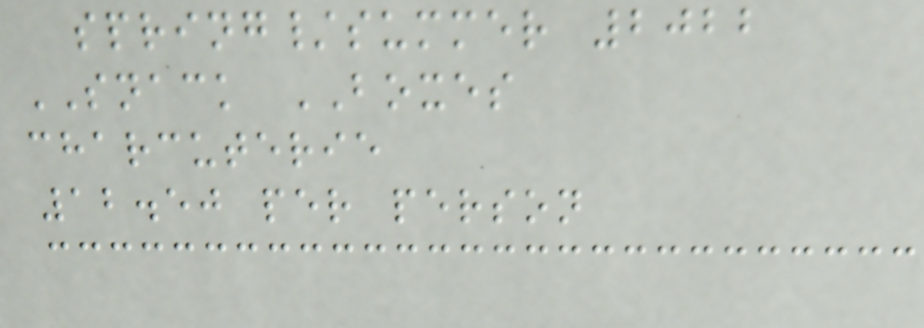spring/summer 2022
SNACK BOXES
charcuterie
12.50 per person
